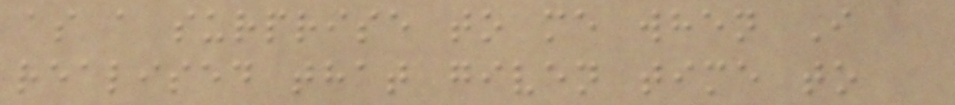as a surprise to me when I
realised that given time to
